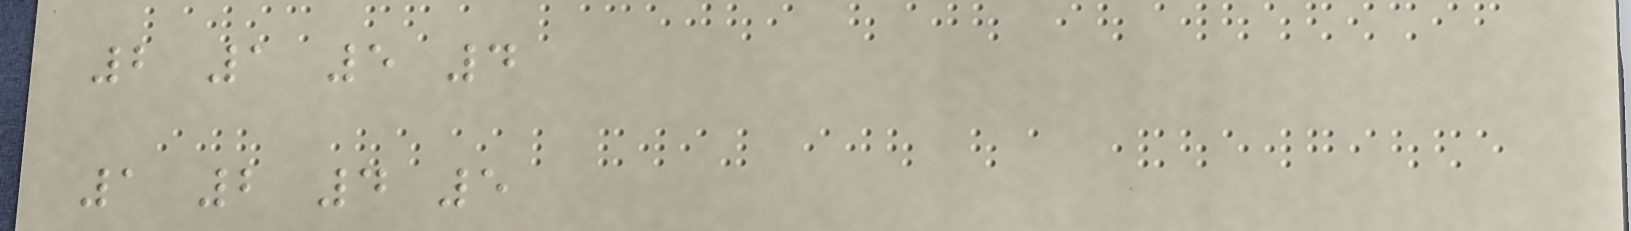2 1 5 4
1 2 4 5
